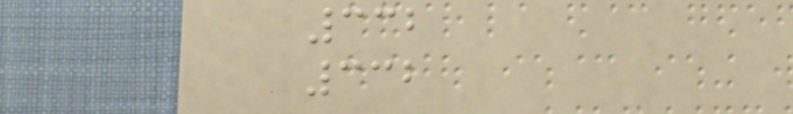332
332
